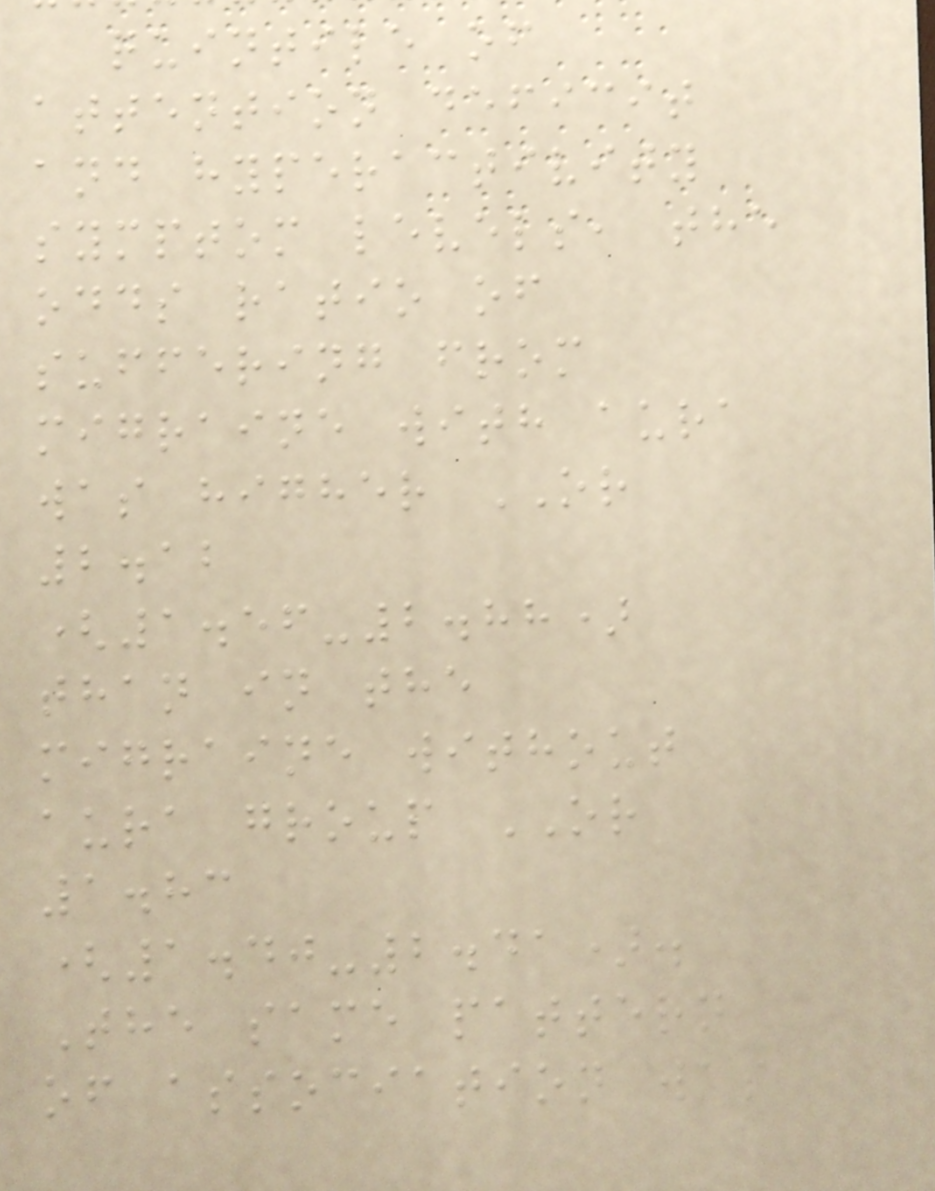quintile of
attention deficit
and hyperactivity
symptom levels, the
odds ratio of
suffering from
migraine with aura
was higher OR
2.12
(1.56-2.88)
than in the
migraine without
aura group OR
1.83
(1.40-2.41).
The same pattern
of association was
